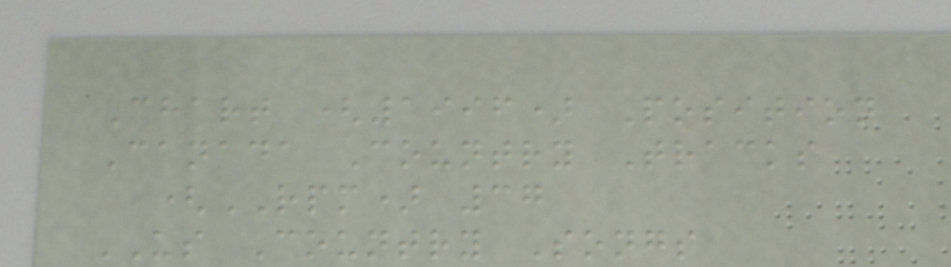Chart (1996) Position
Canada Country Tracks
(RPM) 37
US Country Songs
